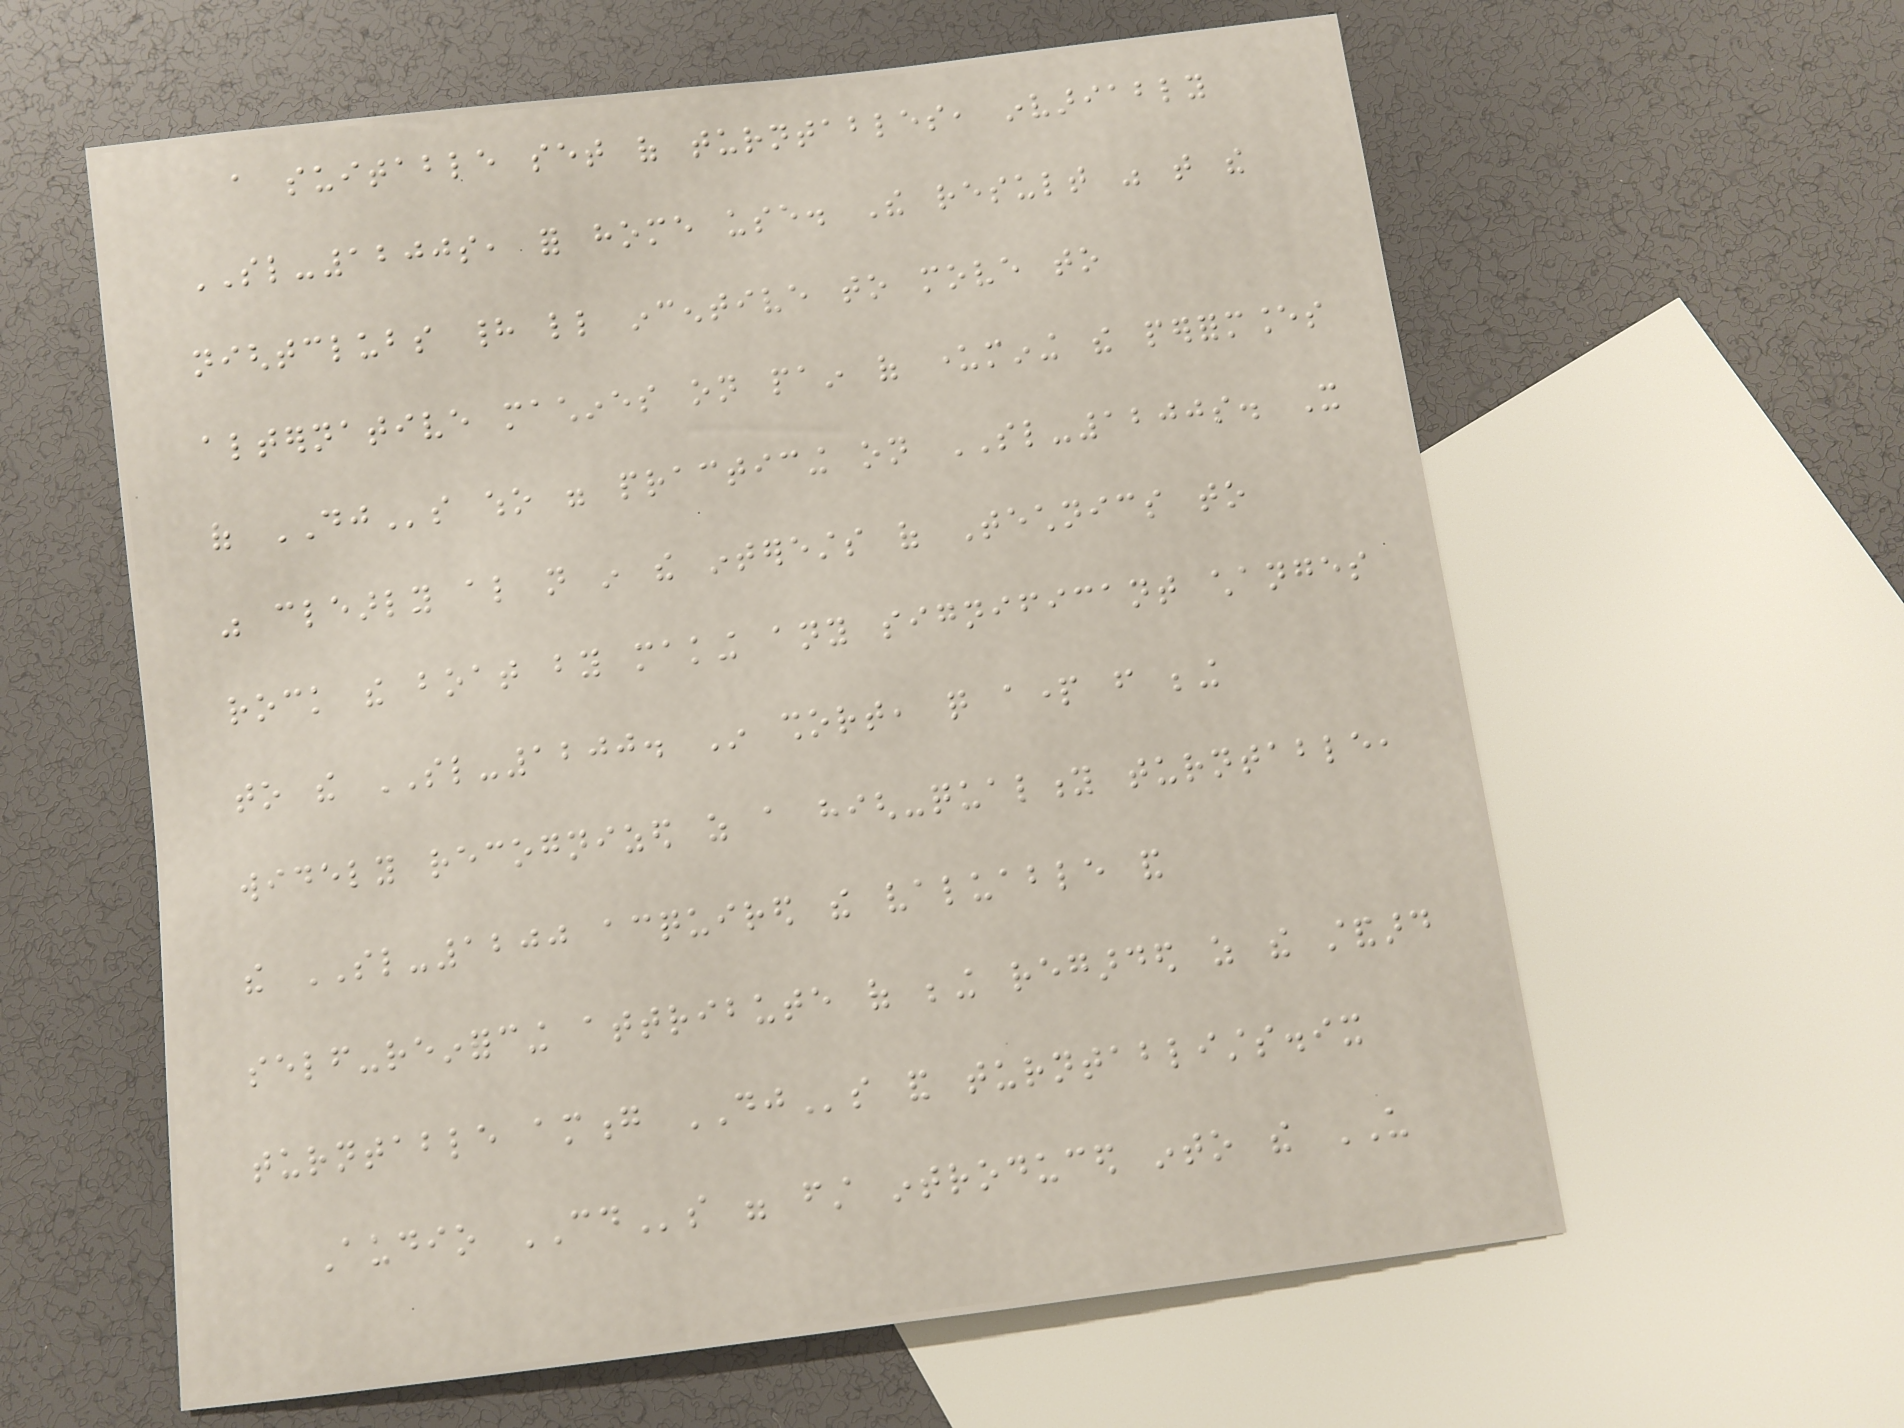a suitable set of turntables, invariably
SL-1200s, for home use. The result was that the
nightclubs had little incentive to move to
alternative machines on pain of undermining the performances
of DJs who were practicing on SL-1200s. It
was clearly also not in the interests of Technics to
rock the boat by making any significant changes
to the SL-1200. In short, quite apart from being
widely recognized as a high-quality turntable,
the SL-1200 acquired the valuable and
self-reinforcing attribute of being regarded as the standard
turntable among DJs and turntablists.ix
Audio CDs were first introduced into the US
